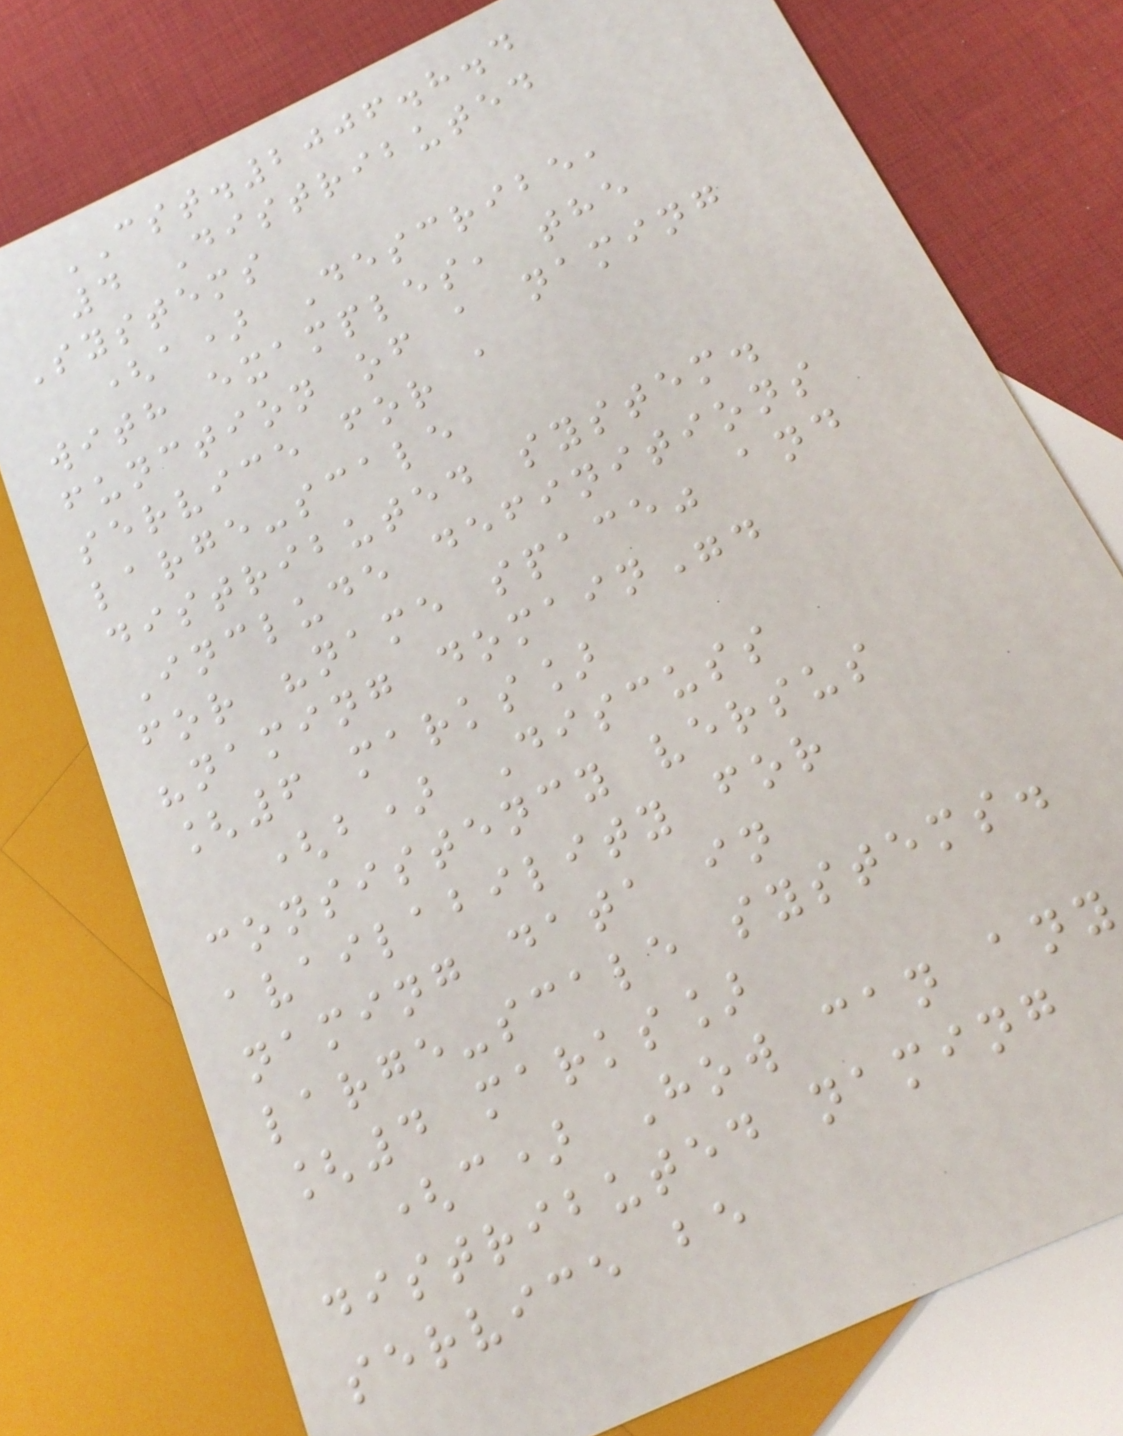CST.2006.8.4
4 Distributed
Systems
(a) Describe,
with examples, the
function of a naming
service for a
large-scale
distributed system.
Include definitions
for "name space" and
"naming domain".
[6 marks]
(b) Discuss
consistency versus
availability for
naming data in
large-scale systems.
[4 marks]
(c) How can any
distributed naming
service be
